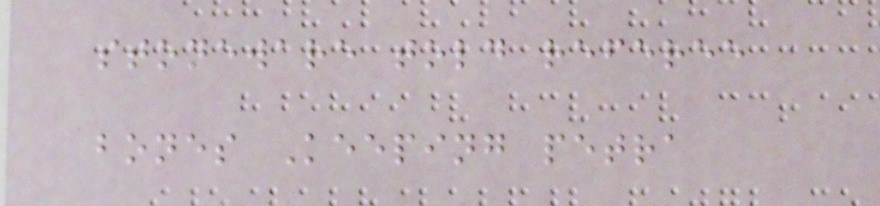stoneware told referee
bones Keeping petra
